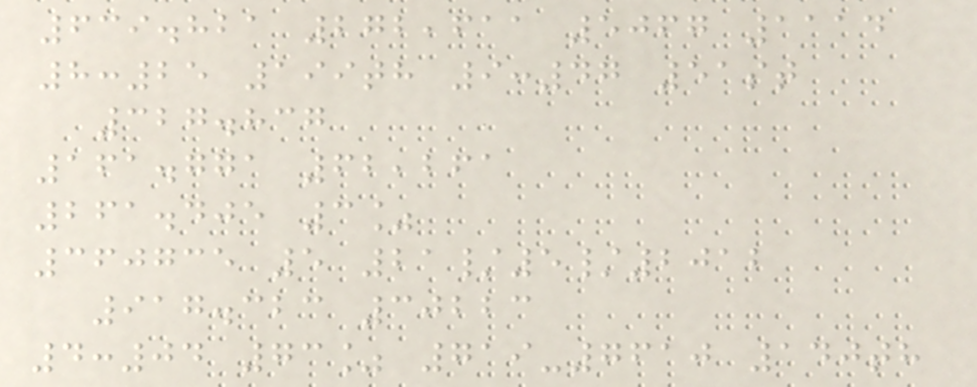639.821 272,611 5067 1114
8:25 199th 9:47 51st
327.837
161.771 62,261
261.405 3%
360735 5 21/5/2012
917.323 30223
4:04 73% 719-7610 140th
